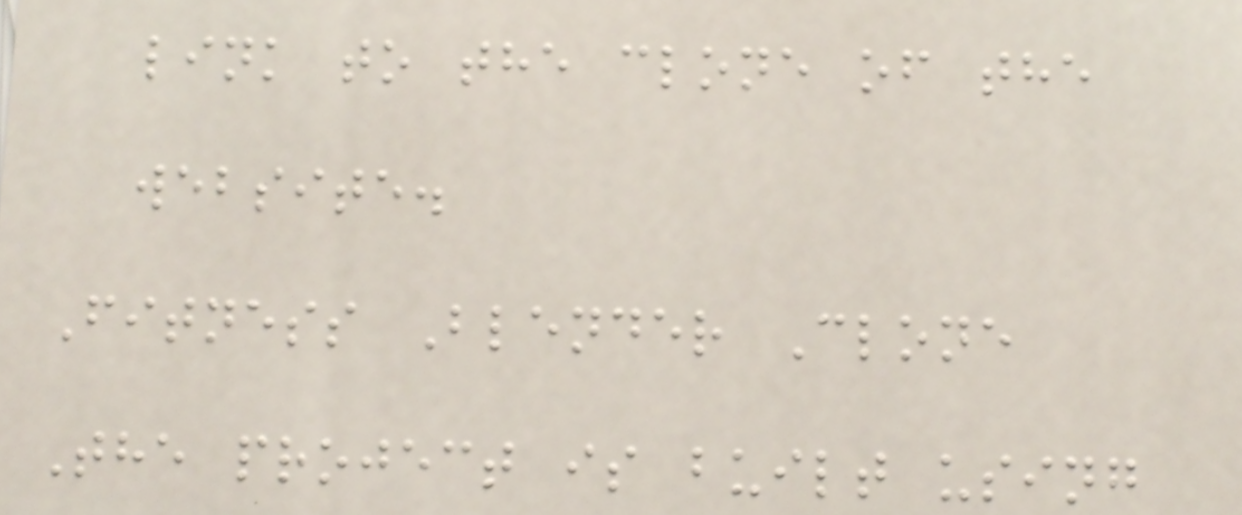link to the clone of the
website.
Fitness Blender Clone
The project is built using
